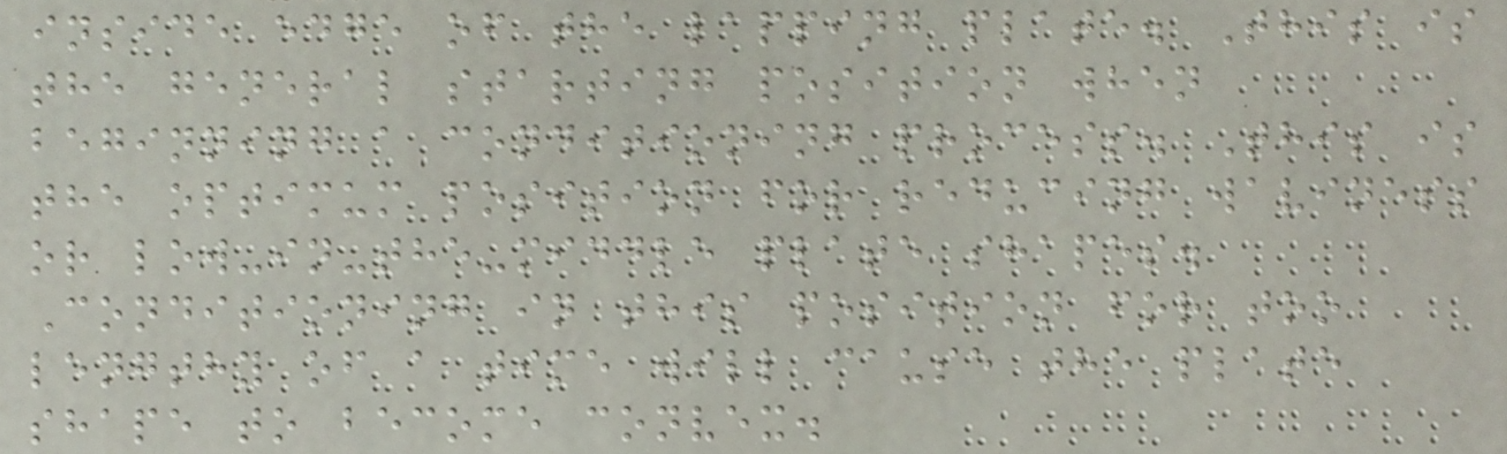inside edge of the lapping plate. This is
the general starting position when
beginning a conditioning process. This is
the optimum position for reducing waviness
or low-in-the-middle plate shapes.
Conditioning in this position for too
lengthy of a time will cause the plate
shape to become convex.
